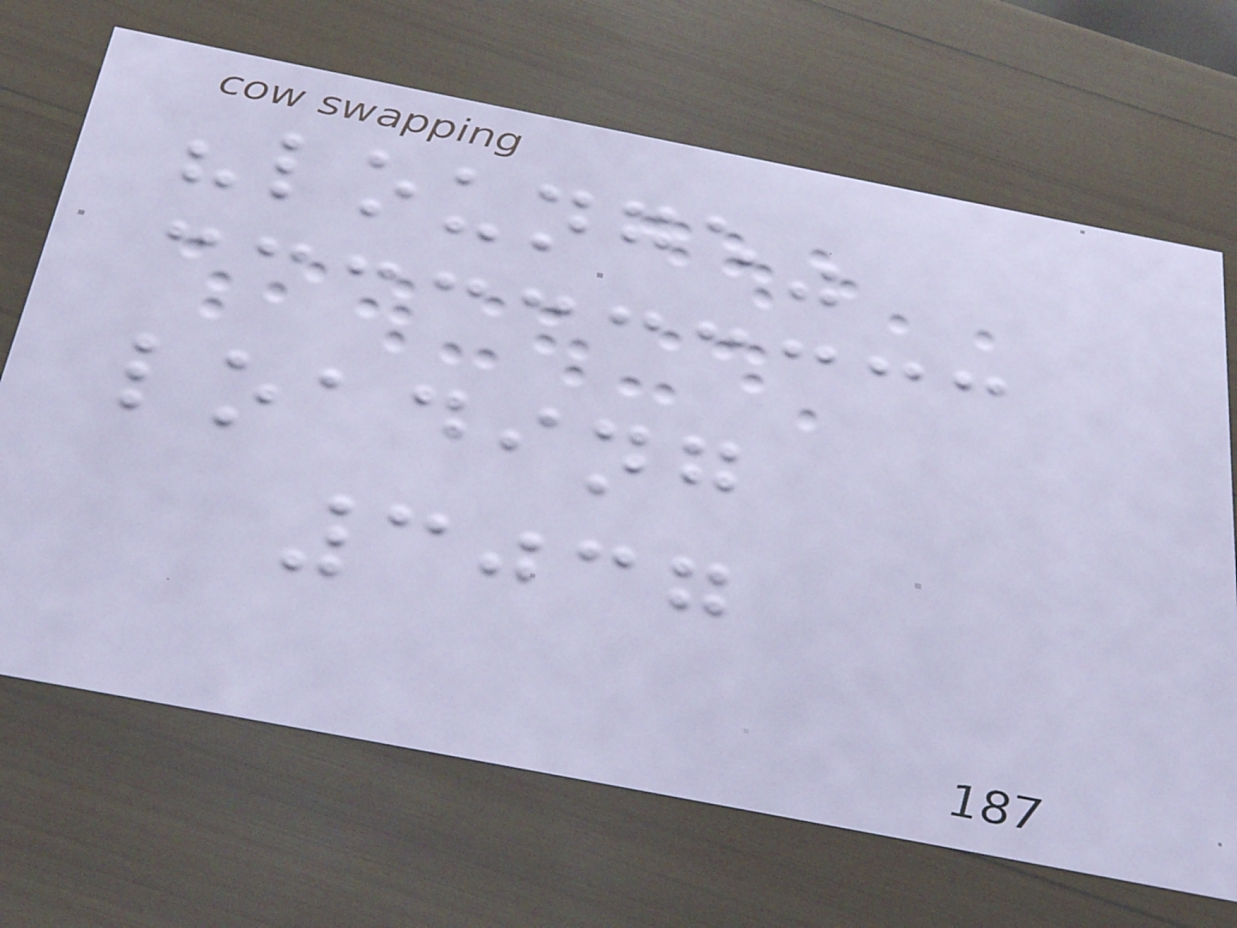"lounge"
loading
3037
